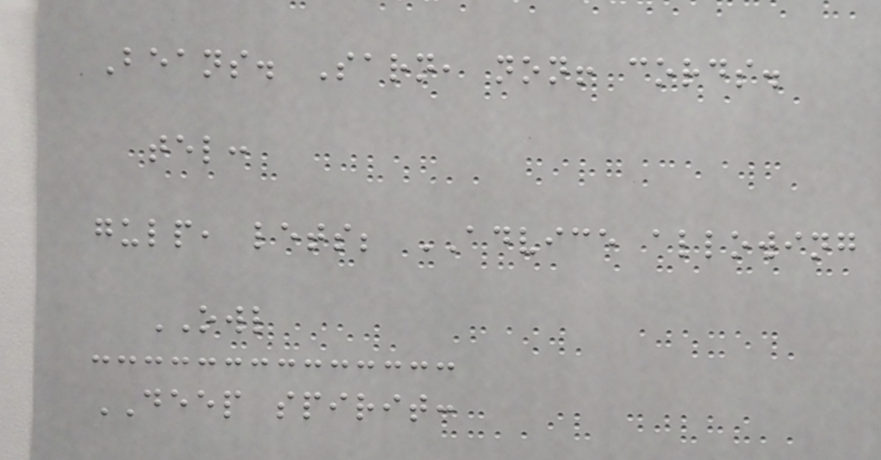Beans. Sarn, non! cords.
tel:
gulp, lets; ADVICE allowing
OWL
DEEP spirit:
